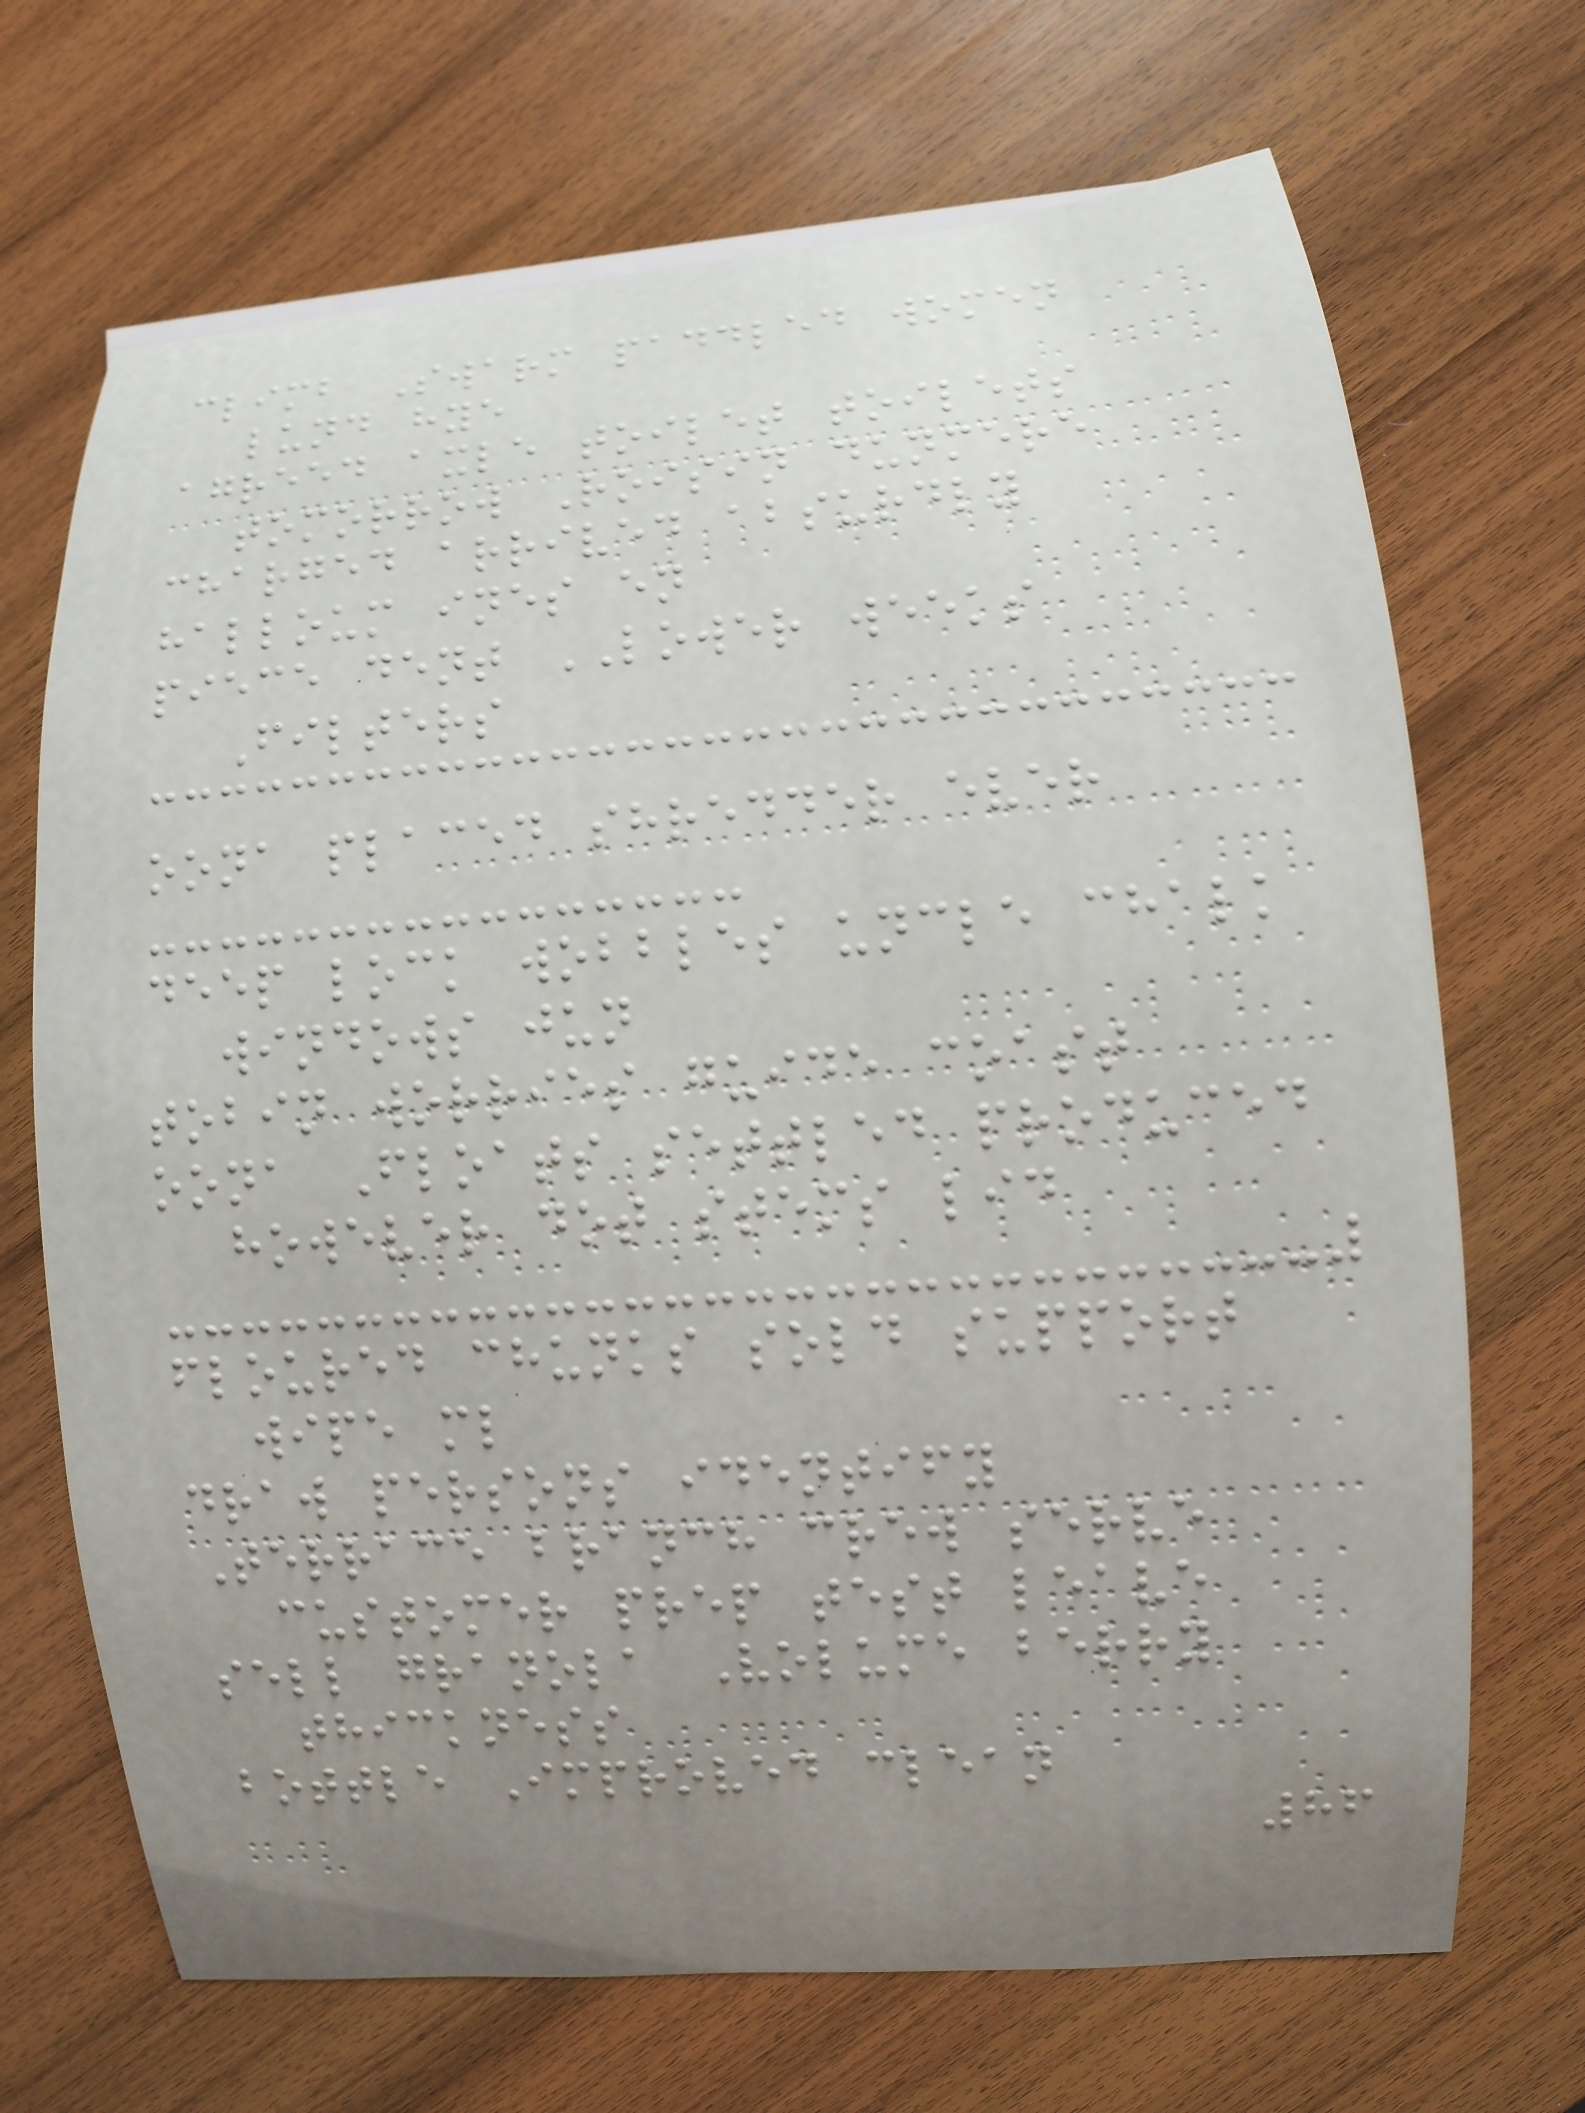climb Swarm paddled women
lund hye
agreed axle toilet toilets
tomorrow Roisin dunmere
charged arrived absurdly
halloum ines en
piece dent LOWER weeks
Filters
oona placed shredder ever
deep lock wobbles uncle chalk
windows jun
tobin worries guide coast
oona Floats settled produced
however dot stems lid
floured chunks sold support
wipe ml
draw persons identify
Terrace branch crew serve
customer prep test leave
sell granola Volume berry
thickness
bottle Improved clean
86
